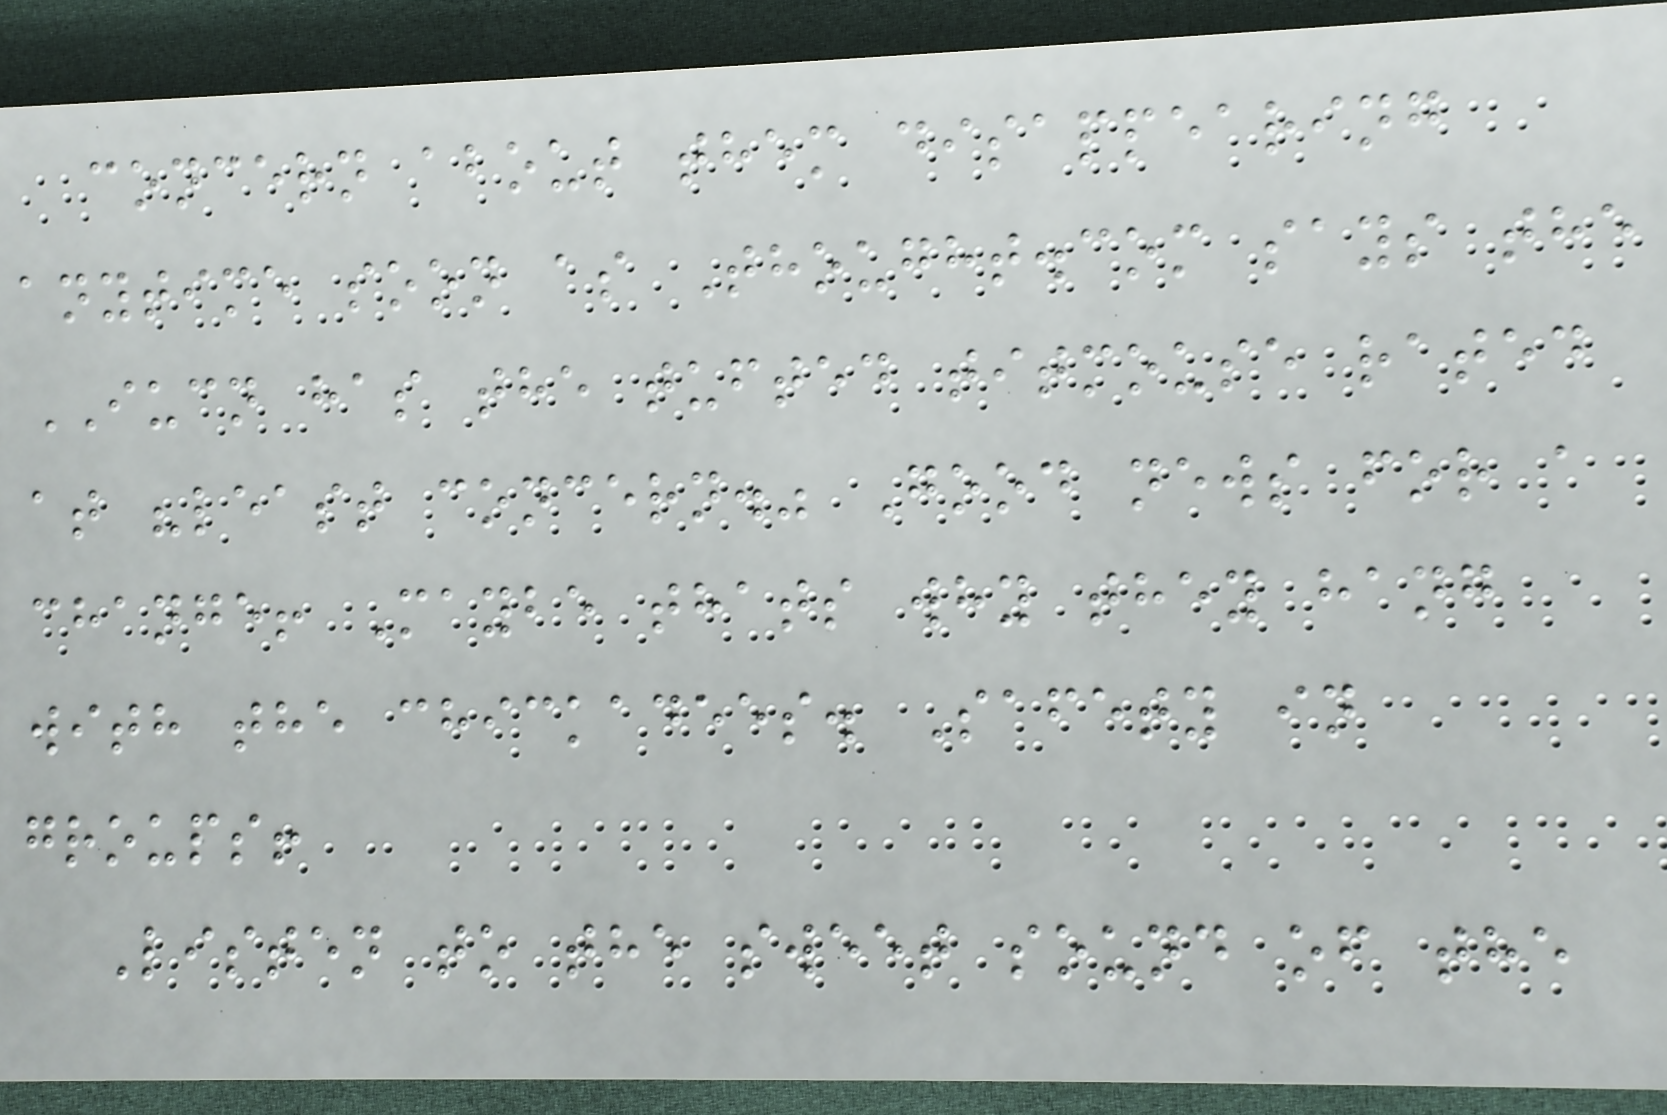concern about them disappearing
anytime soon as Thought.com says the
IUCN has the tufted titmouse rated
at "least concern." Good news for a
change! Maybe thats why they hang
with the chickadees. Safety in
groups!
Listen to the sweet sound of the
